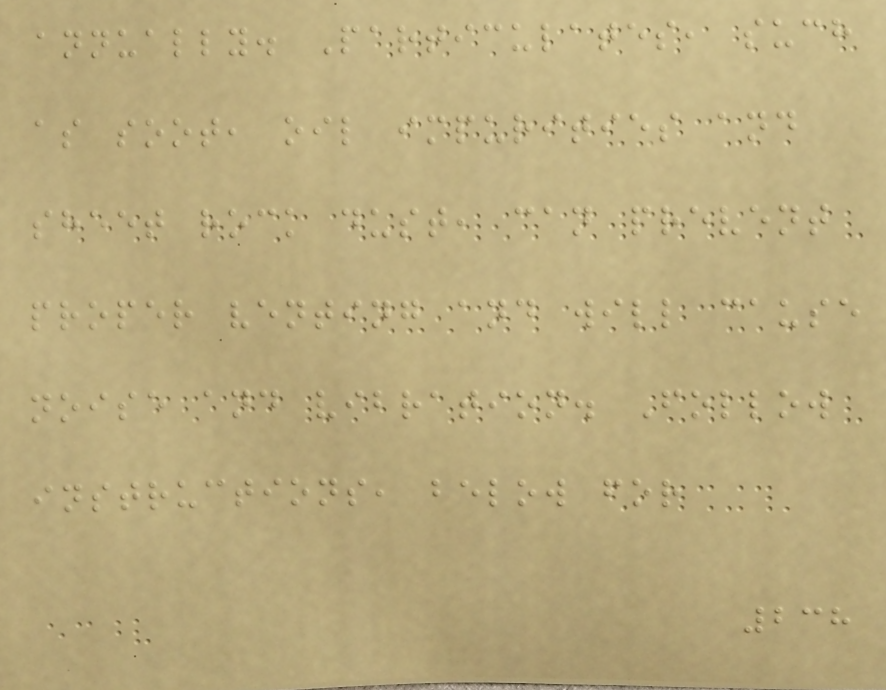annually. Particulates, such
as soot, oil impurities and
sheet rock dust, can prevent
proper venting and will cause
noise and vibration. Follow
instructions, below for
238
